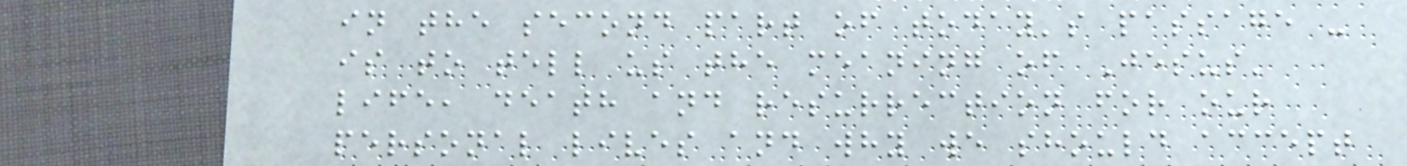in the second part of today's passage -
is to tell us the meaning of Jesus'
life, death and resurrection for our
personal lives and why we should accept
